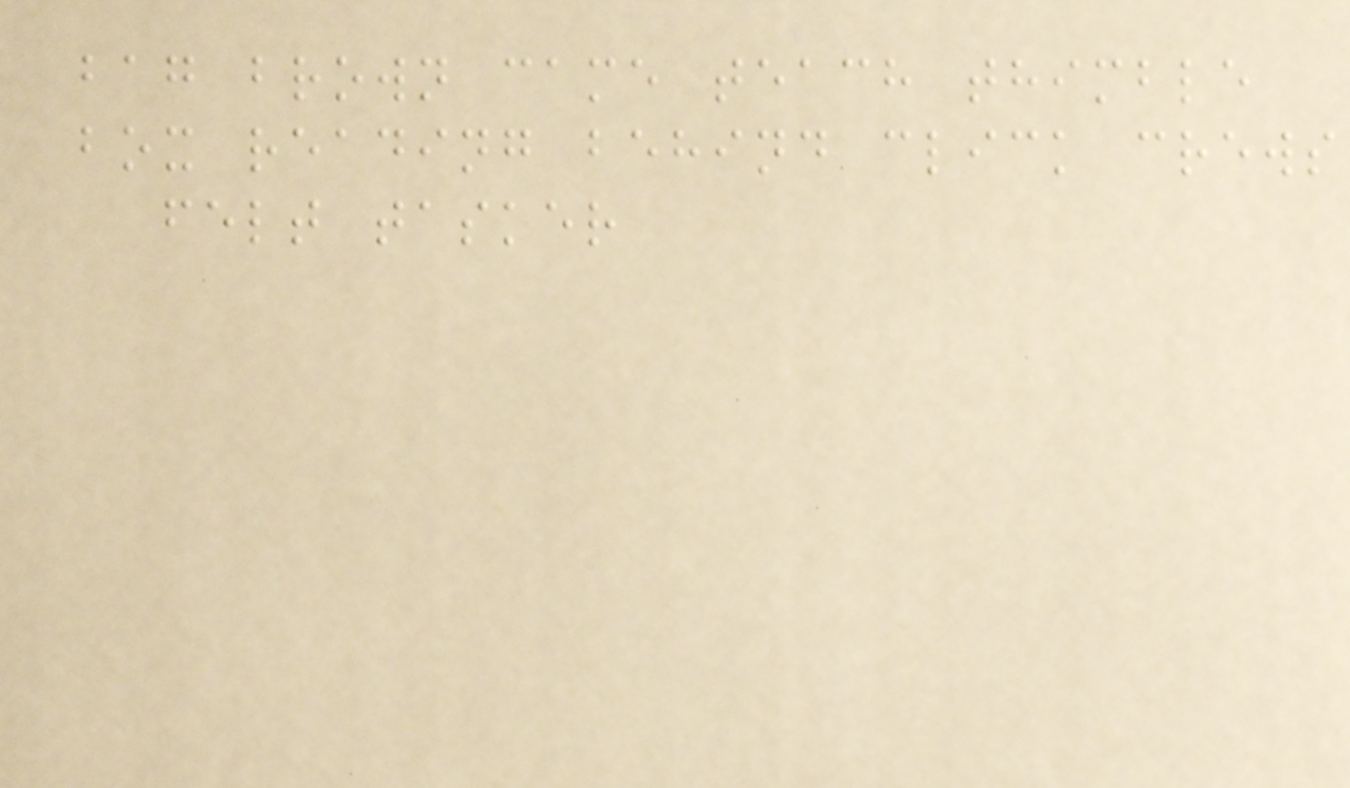bag brown came teach thimble
box reading behind click crews
felt tasker
